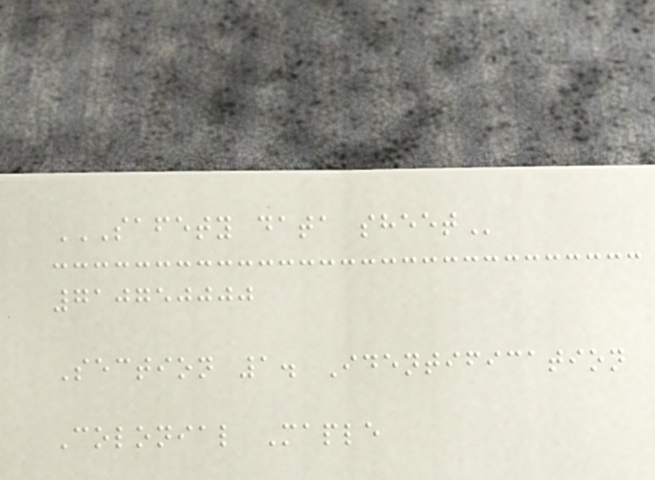SAFETY DATA SHEET
710750000
Section 1. Identification
Colonial Maple
